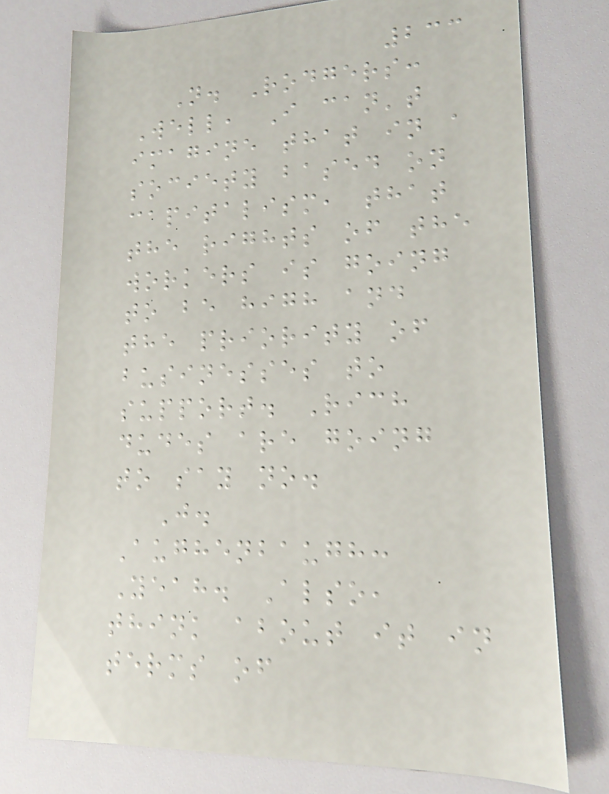233
N. Rodgers:
Well, I can't
imagine that in a
society based on
capitalism, that
the rights of the
workers is going
to be high and
the priority of
businesses to
support. Rich
dudes are going
to say no.
J.
Aughenbaugh:
Yeah. Also,
think about it in
terms of
